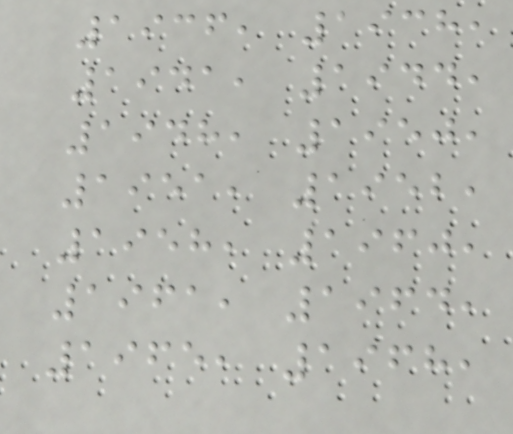1936, 1938,
1941, 1944,
1948, 1950,
1951, 1952,
1958, 1960,
1961, 1964,
1965, 1968,
